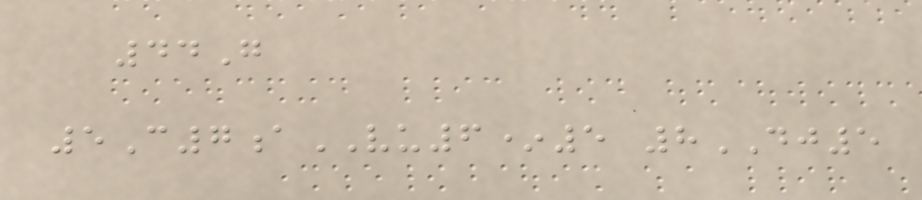44G
5C7aVU6*5 8DJ5
